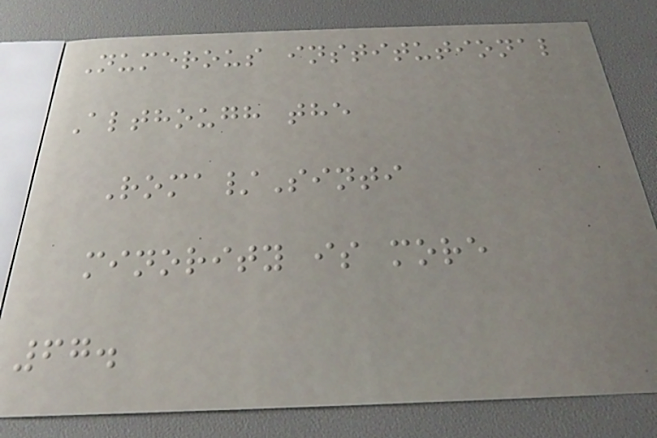Numerous institutional
Although the
Roma/Sinti
minority is more
67.
